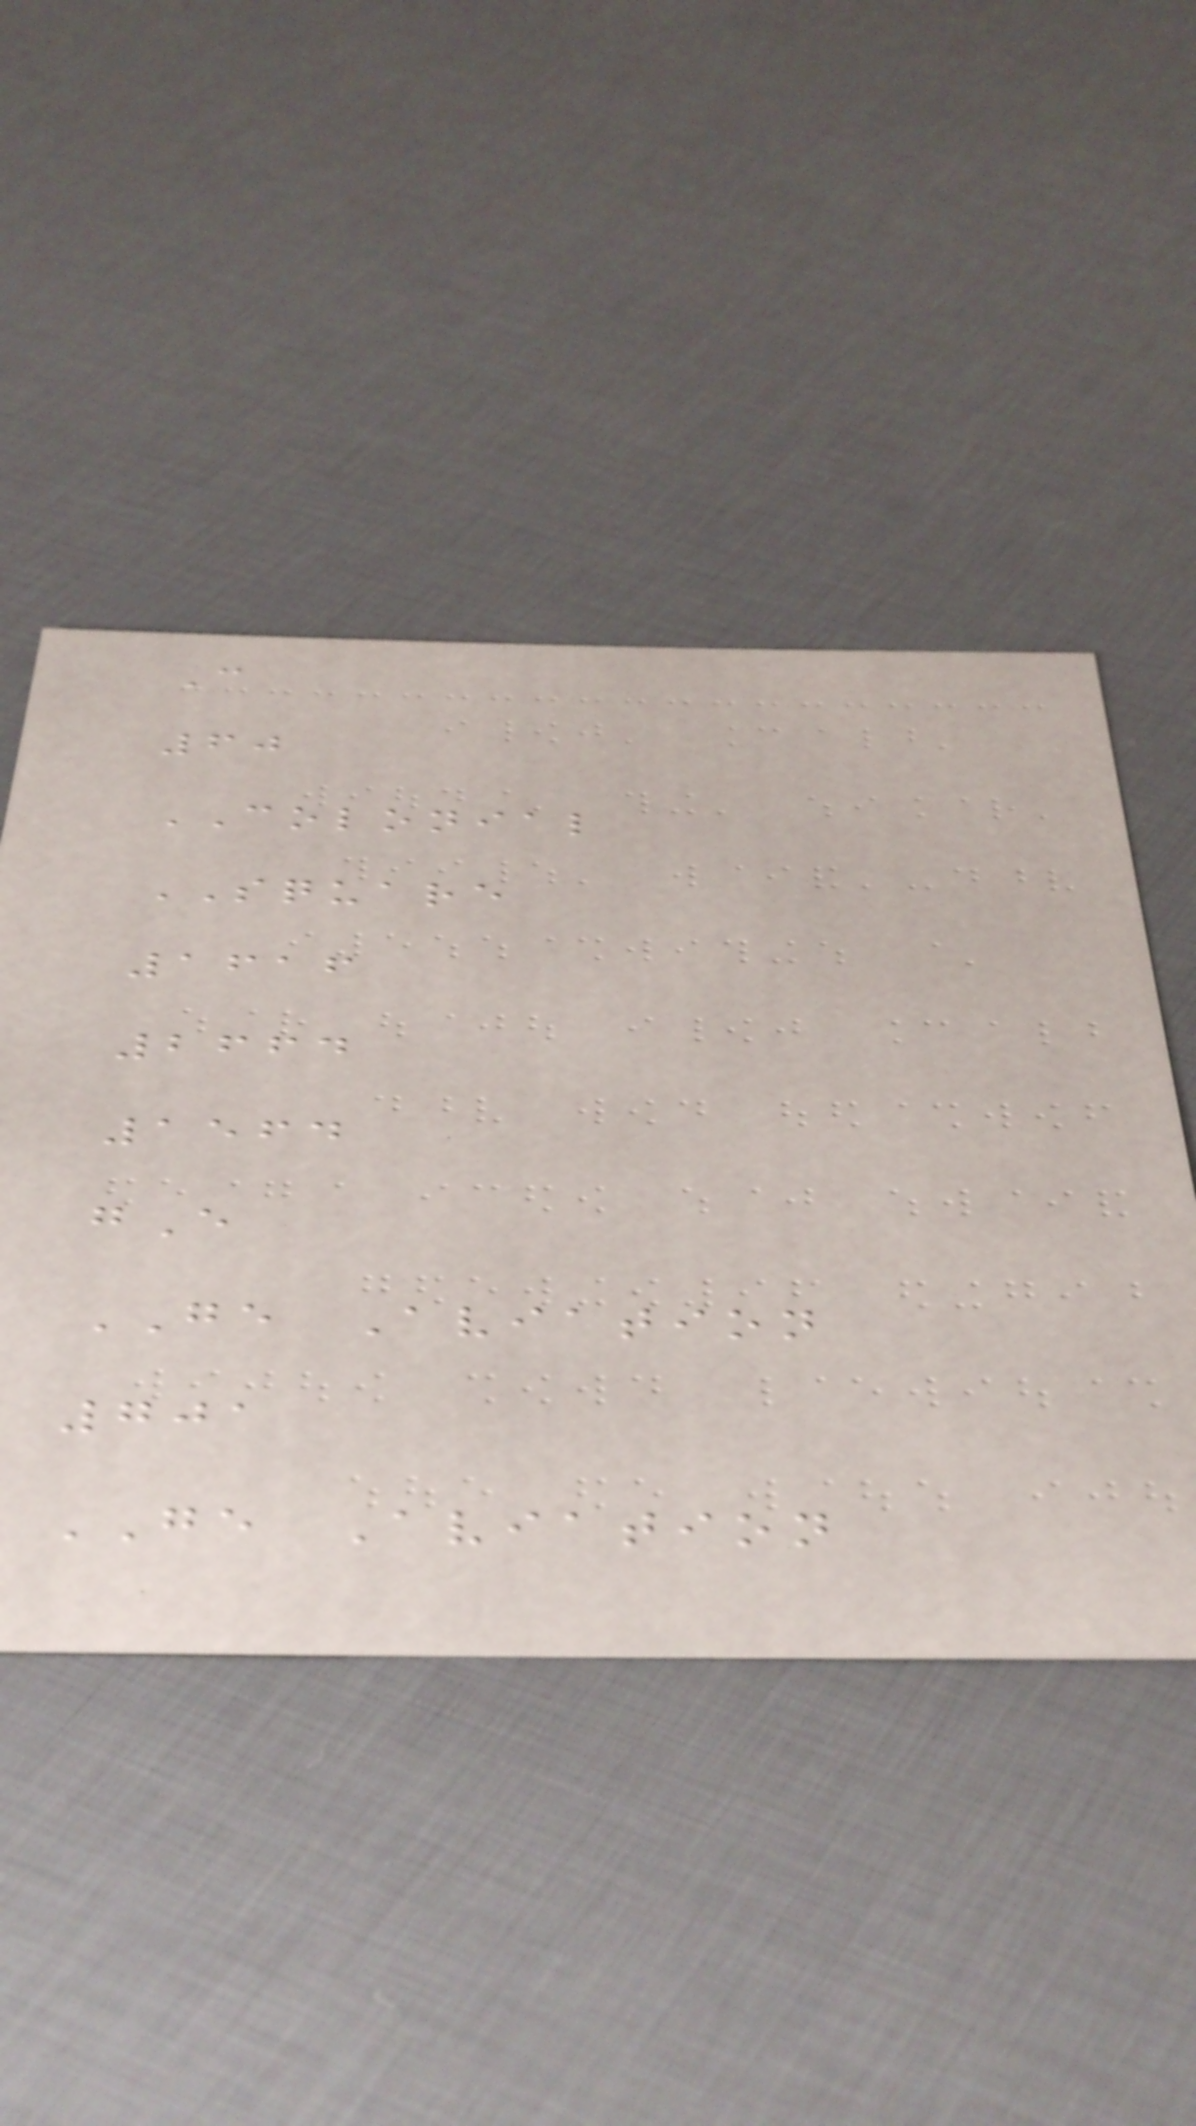C
60
COLONIAL
SQUARE
1616
2664
1564
gE
GE Aviation
701
GE Aviation
